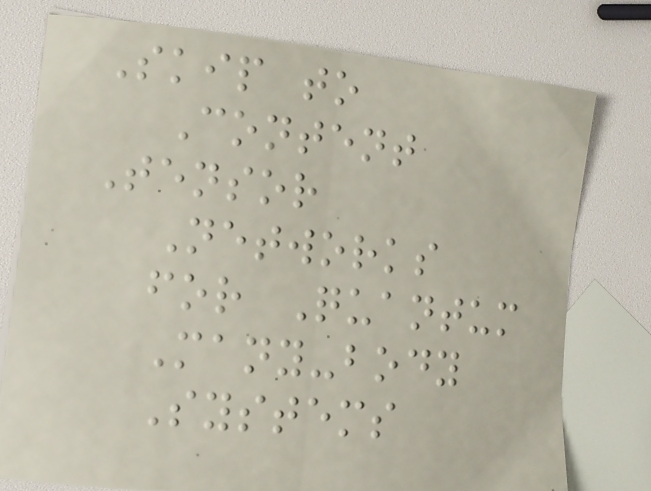Skip to
Content
Tensor
Networks
for Quantum
Many-body
Systems
